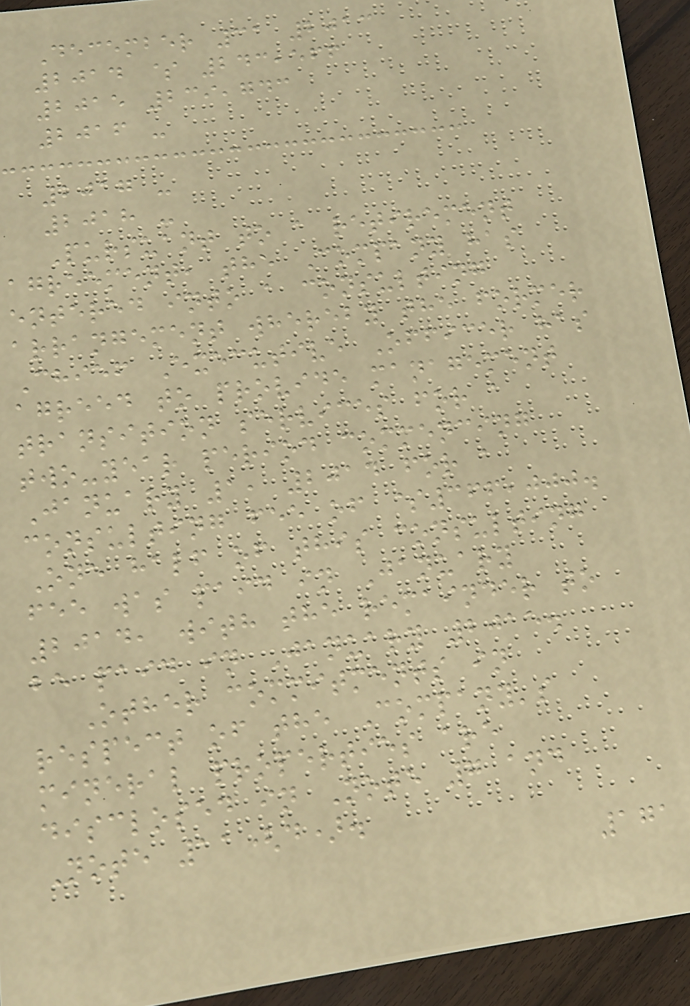December 31 2013
2014 $ 243,566
2015 239,743
2016 -
2017 -
2018 -
Pursuant to a retirement
agreement, the Company has
entered into a consulting
arrangement whereby the former
Chief Executive Officer has
agreed to provide management
transition services for a
two-year period commencing
January 1, 2014 for a
consulting fee of $366,000.
One half of this consulting
fee was paid in January
2014, with the remainder to
be paid in January 2015.
Other commitments in
respect of the Company's
mineral properties are
disclosed in Note 7 and
Note 11(d).
171
